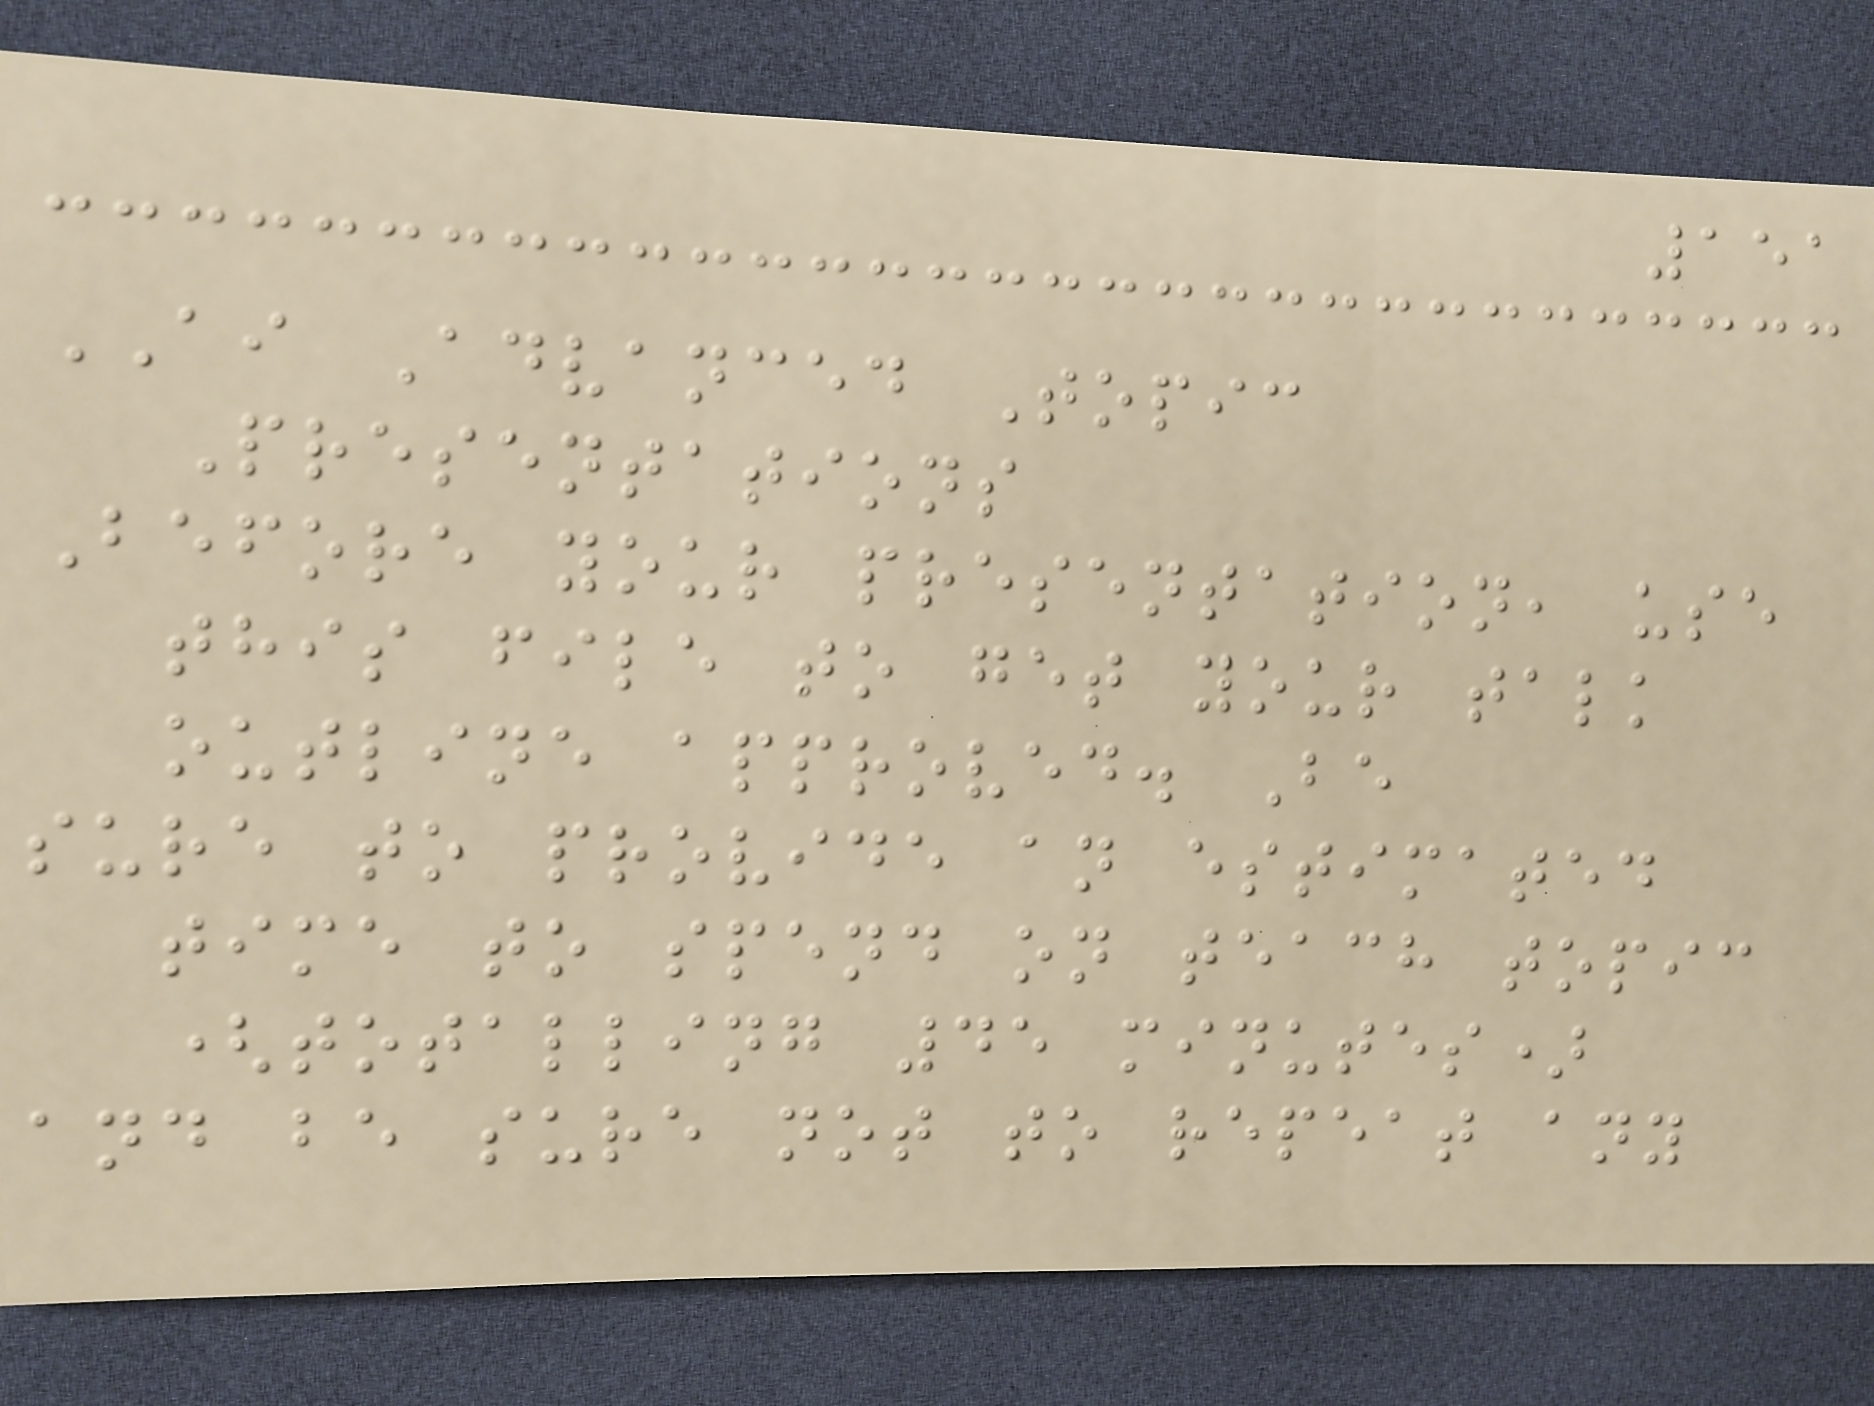151
AI Advanced Topic
Presentations
Before your presentation, use
this file to get your talk
outline approved. Be
sure to provide an estimated
time to spend on teach topic
(totalling 45 minutes)
and be sure not to repeat any
